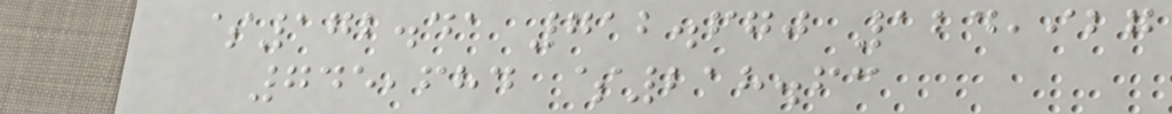$172.41 712.670 124,927
745,684 $218.63
